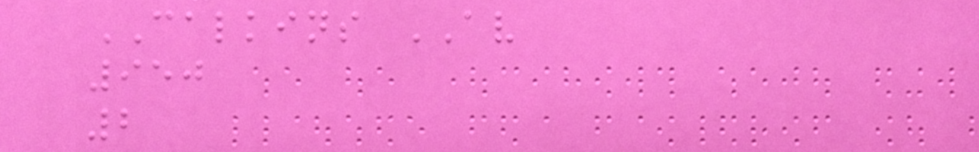CALKINS AV
950
2
